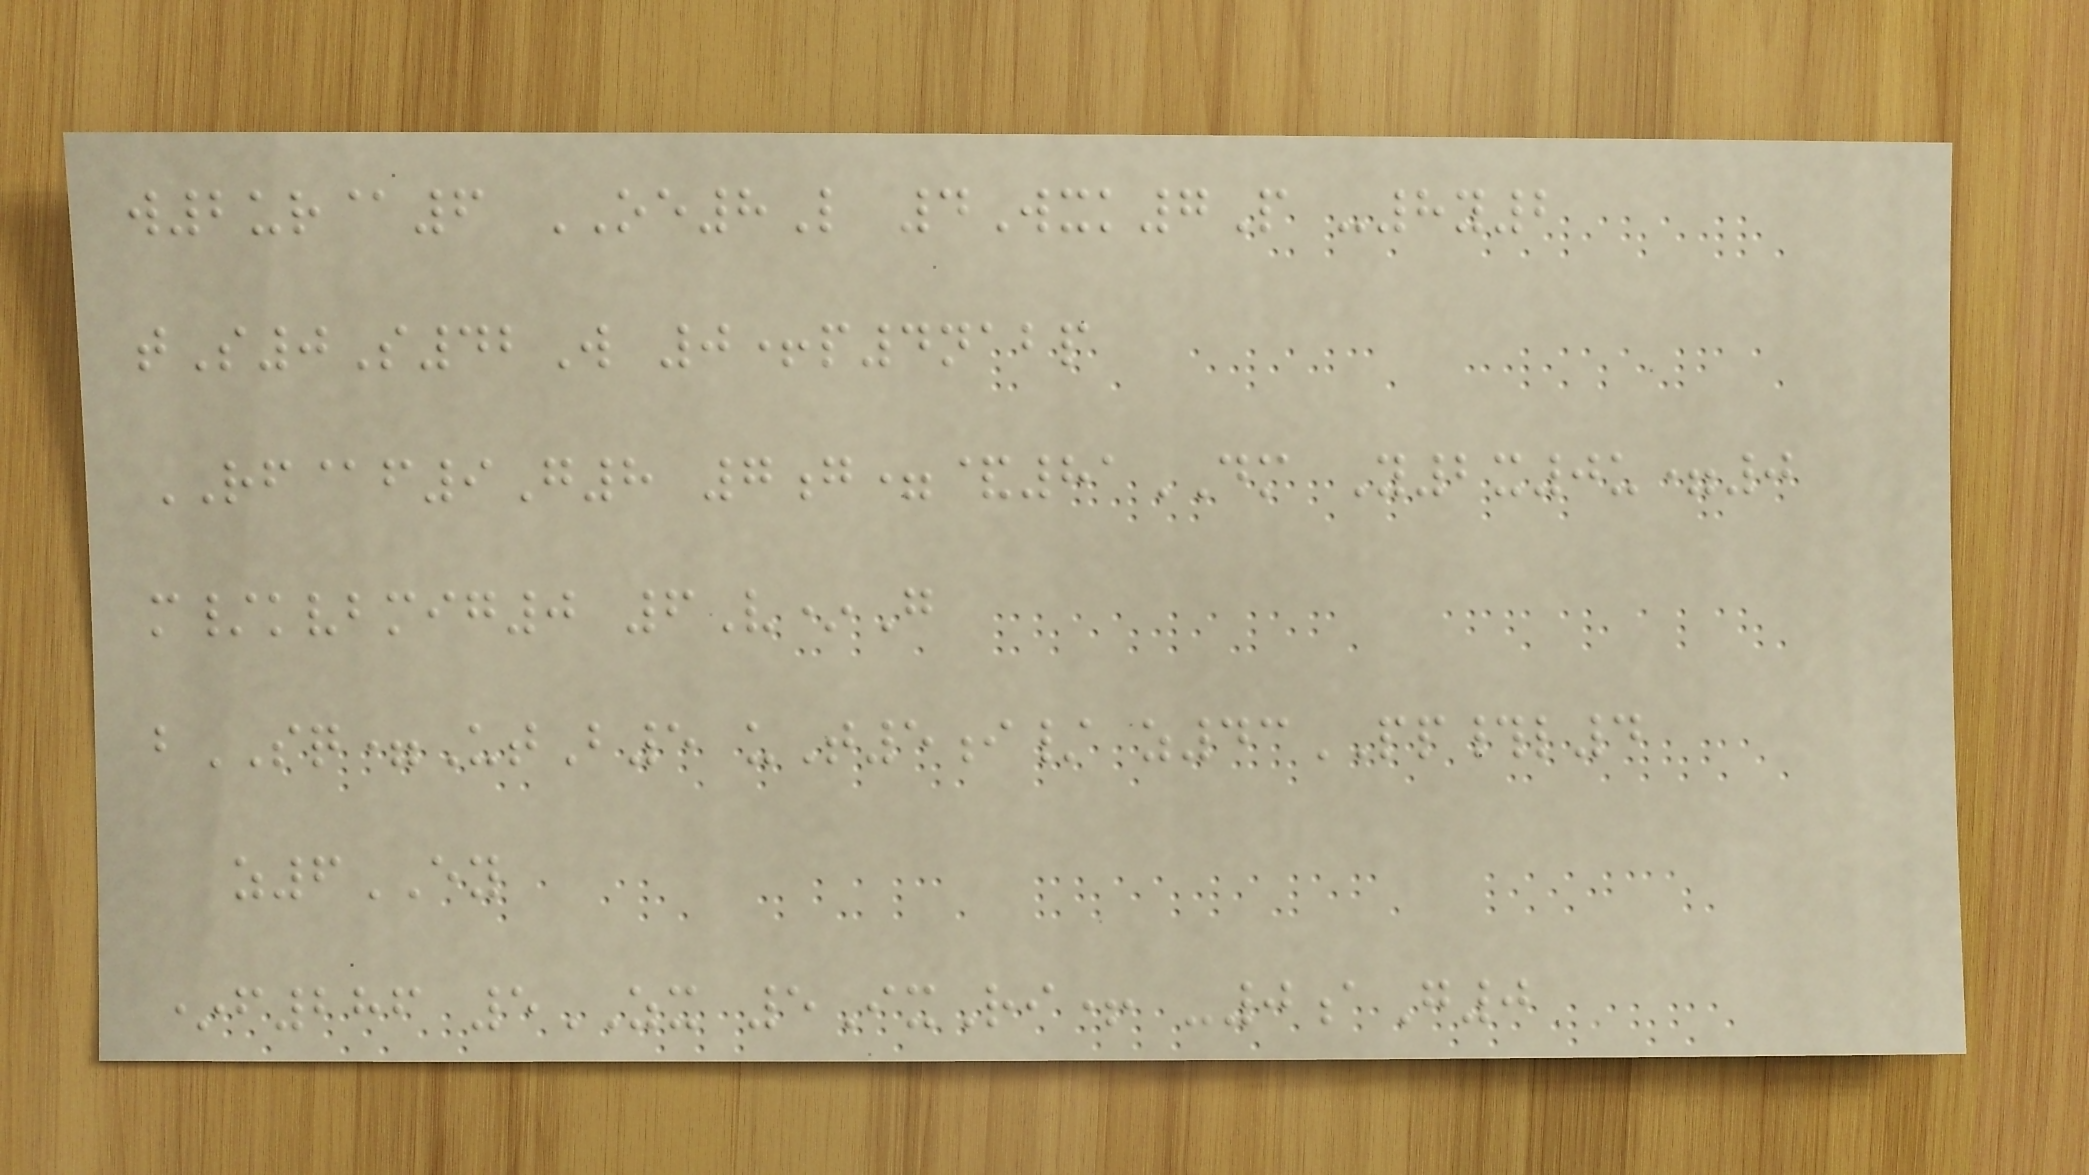w2ur@6 OE8L 4Wxk7P -8y2
tS0S42W 0+p4nabp
RF@f9G8 7g=&81DM Y2x0u=0
m/kvbmig0 6V*G
bSQ=UtB5 uT5i/ z43PP#l4
z6EY
*f286 5ZX 5IxRi+ -0aG0
